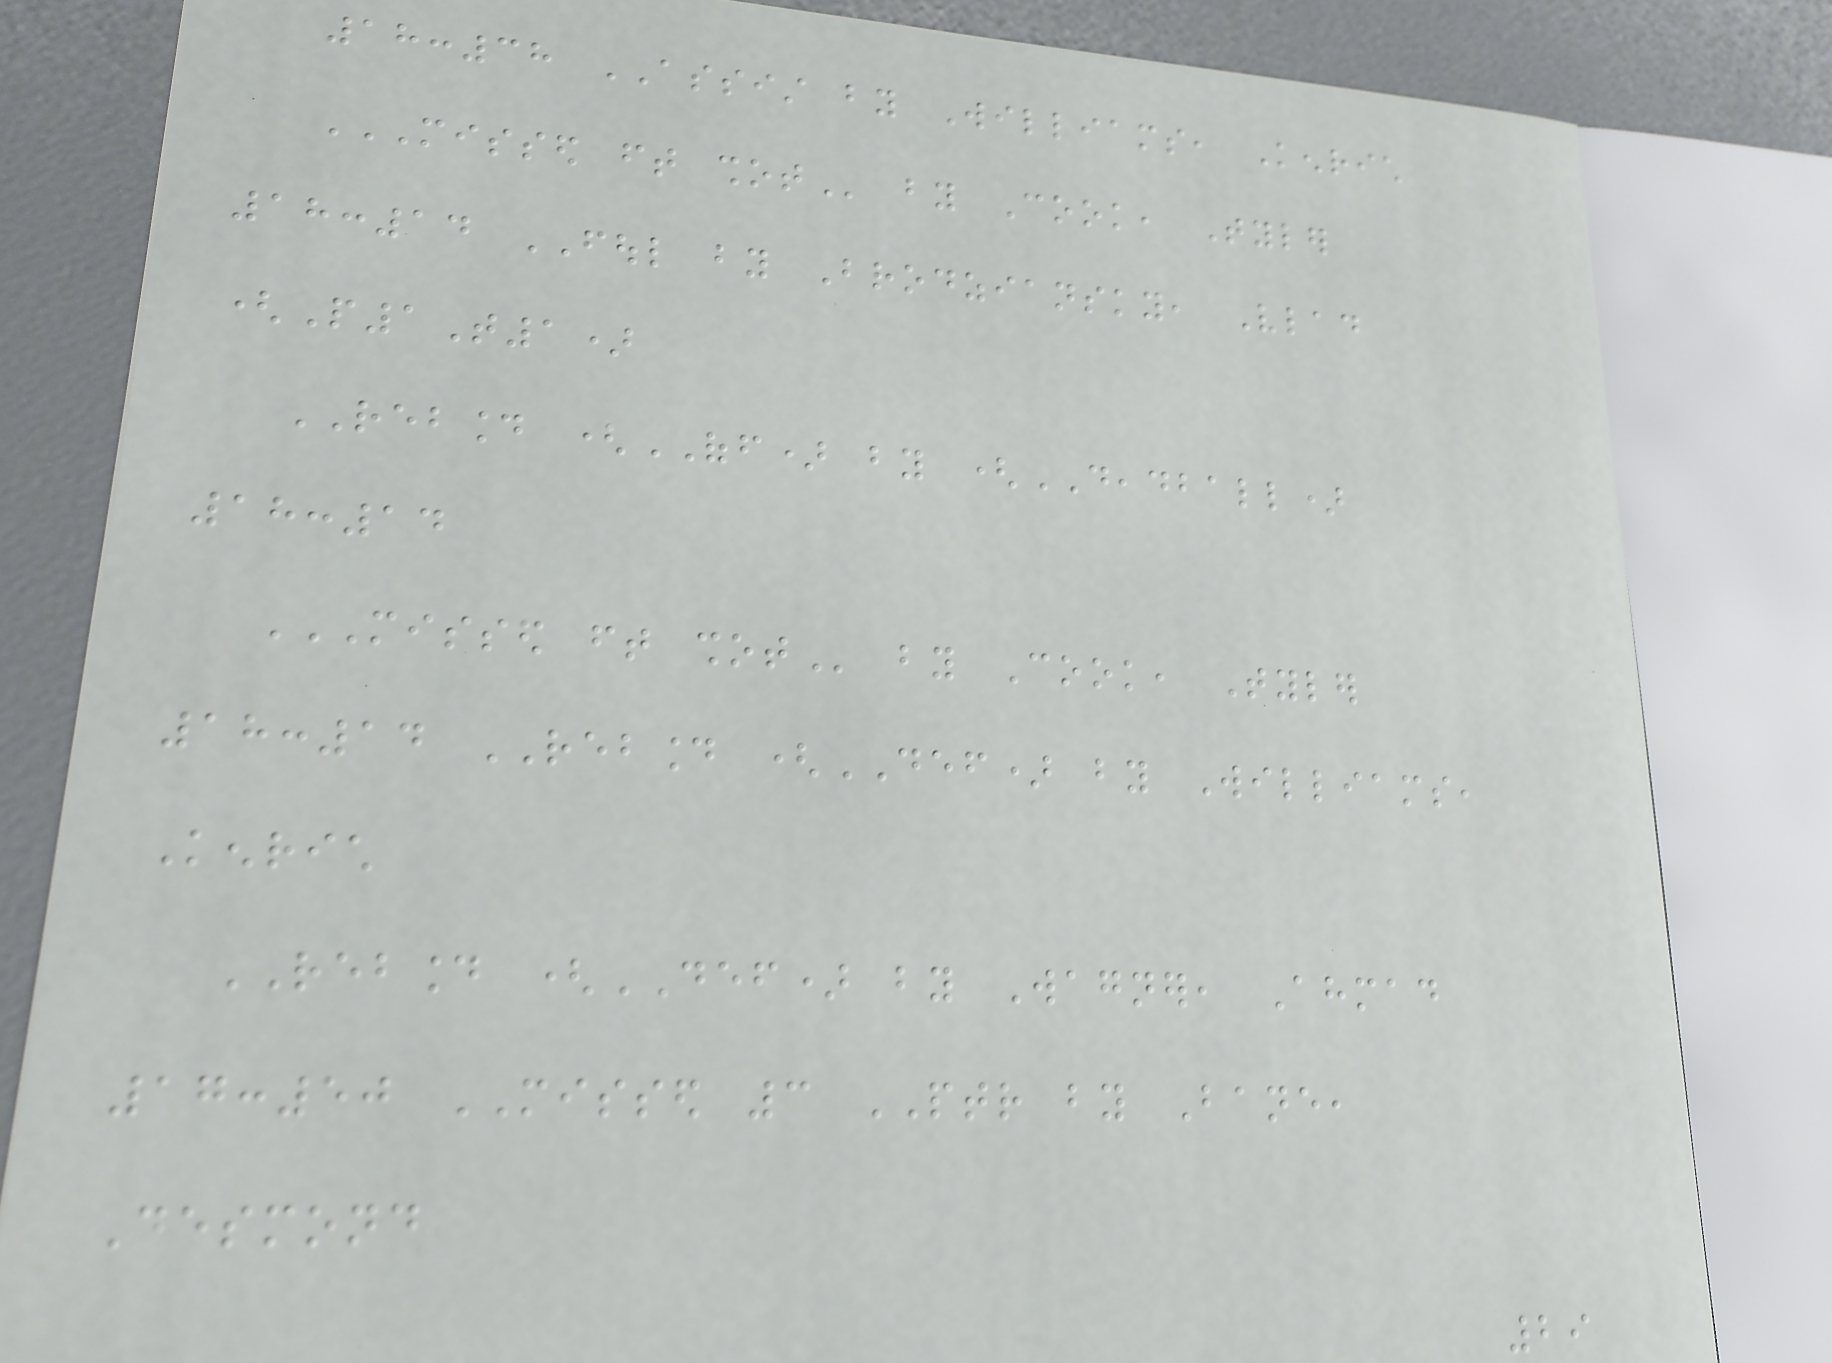18:38 ASSIST by Williams, Kenrich
MISSED FT SHOT by Cook, Tyler
18:14 FOUL by Brodziansky, Vlad
(P1T1)
REBOUND (OFF) by (DEADBALL)
18:14
MISSED FT SHOT by Cook, Tyler
18:14 REBOUND (DEF) by Williams,
Kenrich
REBOUND (DEF) by Wagner, Ahmad
17:50 MISSED 3 PTR by Bane,
Desmond
29
